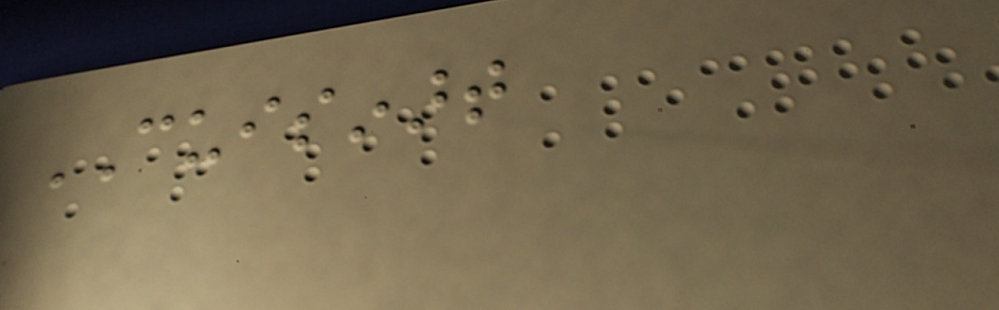CUISINART
